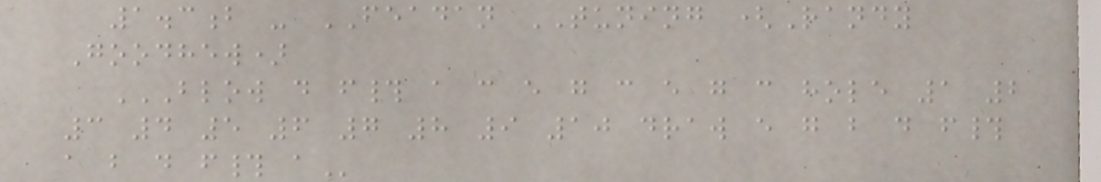1.3b - FEADAN TUNING (Randy
Goodhew)
BLOW D F# A C E G C E G C HOLE 1 2
3 4 5 6 7 8 9 10 DRAW E G B D F#
A B D F# A
